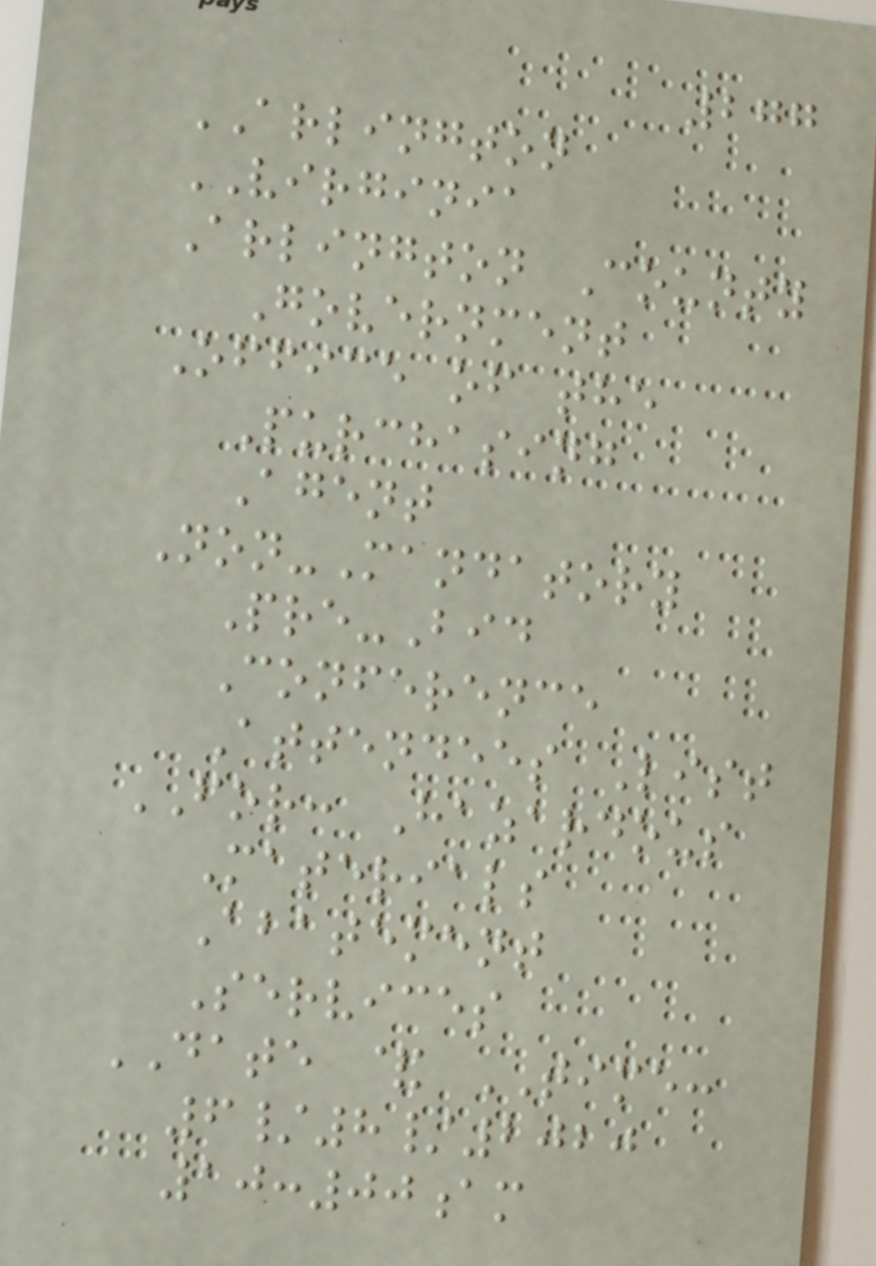277
ARLINGTON
VIRGINIA
Arlington County
Government
Office of the
Purchasing
Agent
Non-Mandatory
Pre-Bid
Conference
Attendees List
FOR: Hazardous
Materials
Abatement
Services
DATE & TIME:
6/8/2020
10:00am
